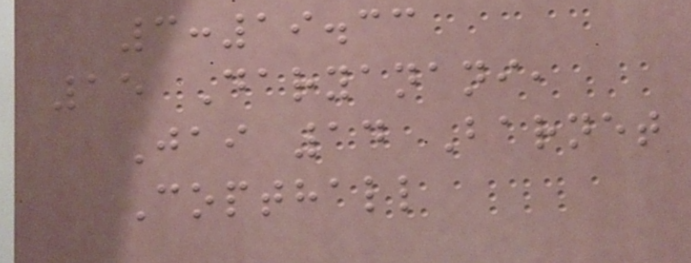3:19.33
15 Daryanani,
Jai 14 Barnet
Copthall
